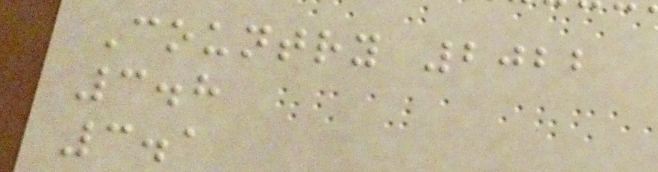Country 2022
3.8
3.1
